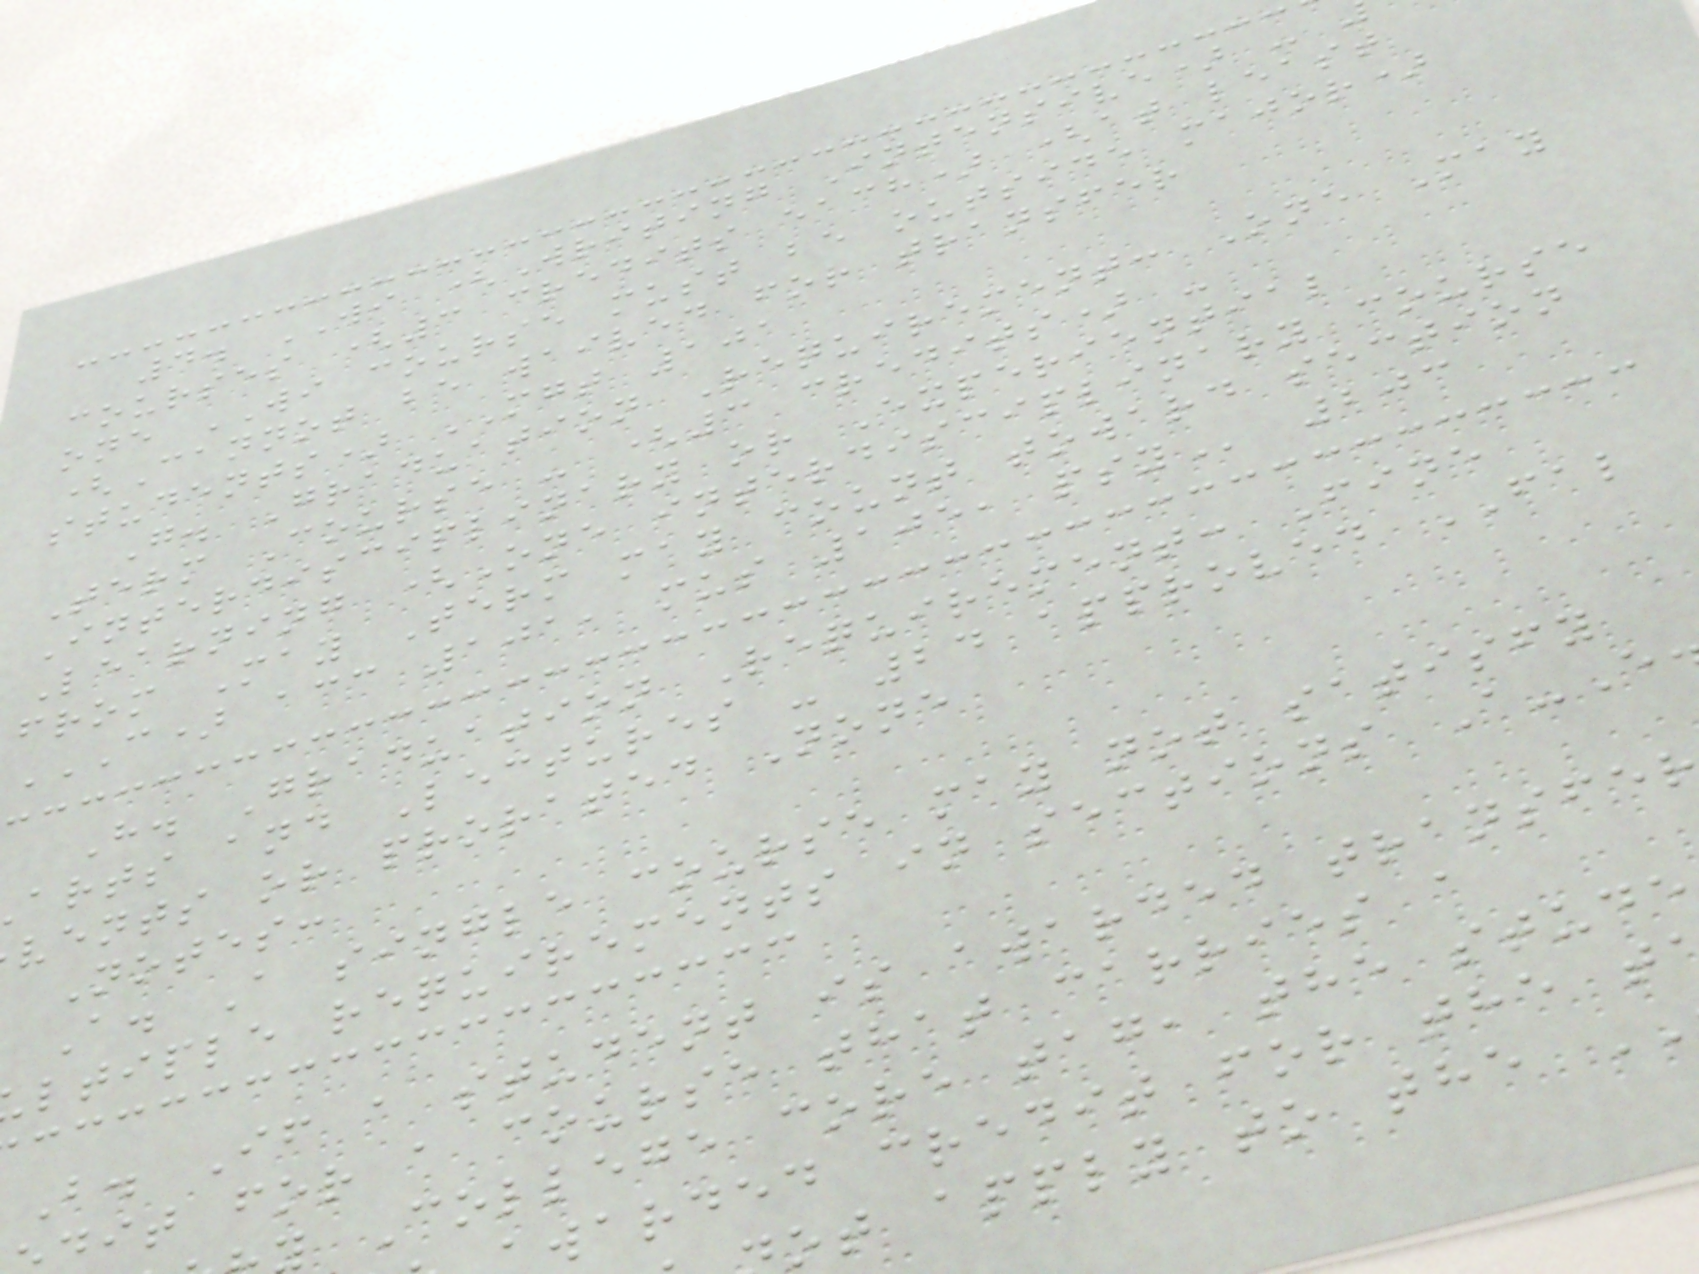4. WI (Writing Intensive) -
courses (3 credits each) (at least
one WI course must be outside major)
(Cannot be waived for transfer
students) MGT 101
G. Graduation Requirement: One May
Term Course - (3 credits) -
Interdisciplinary or Experiential
Learning (One interdisciplinary course
from May Term may count toward section
C) ACC 101, MUS 105, PSY 203
H. Graduation Requirement: Fine
arts and Lectures - 24 approved FAL
vents or prorated None
Notes:
A. A single course may not satisfy
ltiple requirements in sections A-E
B. If a student is awarded transfe
dit for a course that carries a
College core tag, the stude
warded credit for the t
ot apply to the
